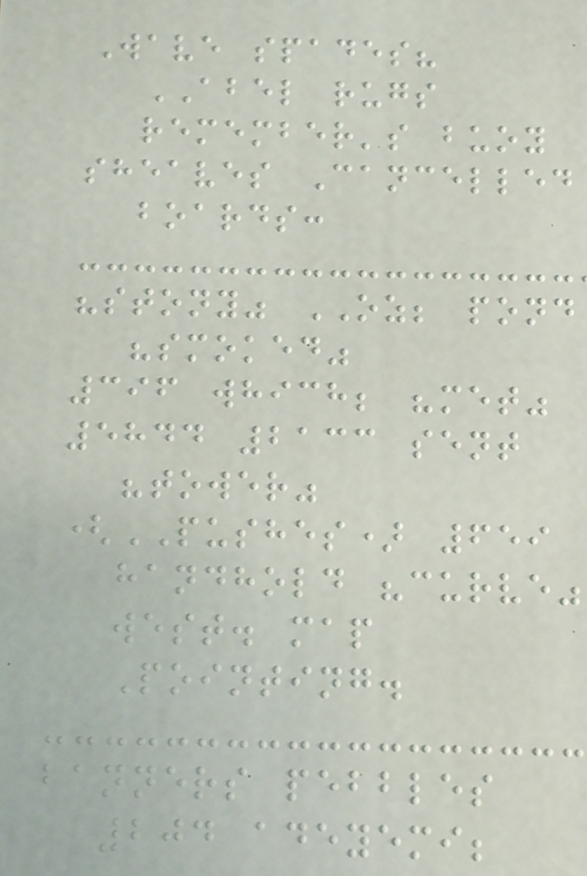Wave spades?
ABEL rugs
remember's buoy
sheaves Cancelled
boards:
"stony" OZ; pond
"smoked"
396 which; "met"
5844 2133 sent
"tower"
(PUSHES) 659
handhold "curve"
west. map
Pointing.
banners pebbles
204 adeyemi;
